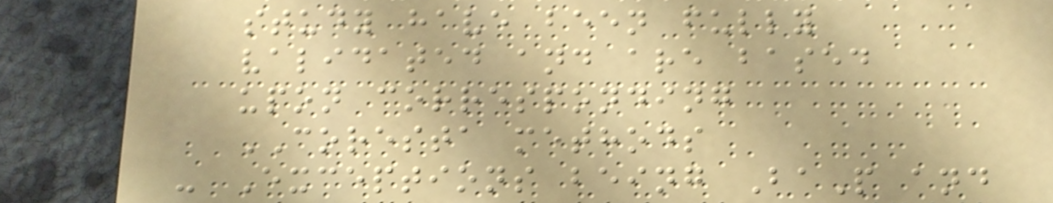study have been fully
validated and are based
upon corresponding
CORESTA methods
- Exceptions being BaP and
